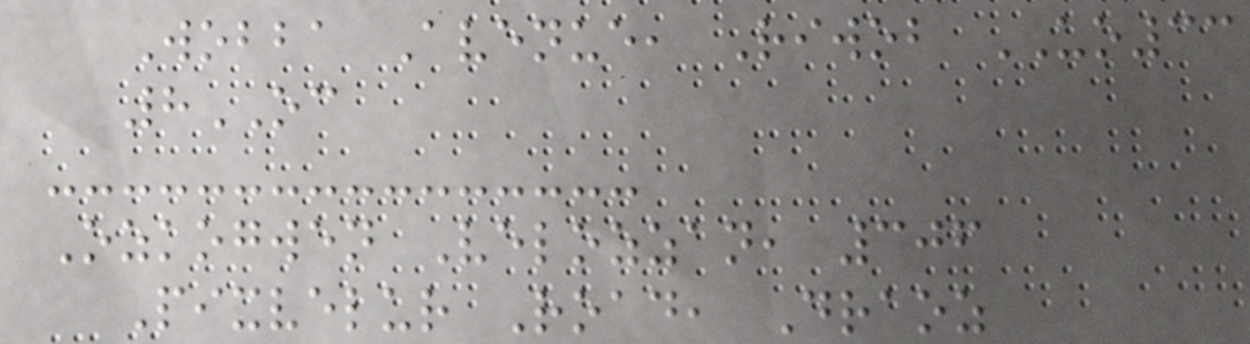Wobba Avenue, Riwob UO33
8OC
Ozkogwen Velozzan, 306
Pixvelur Road, Draoz
